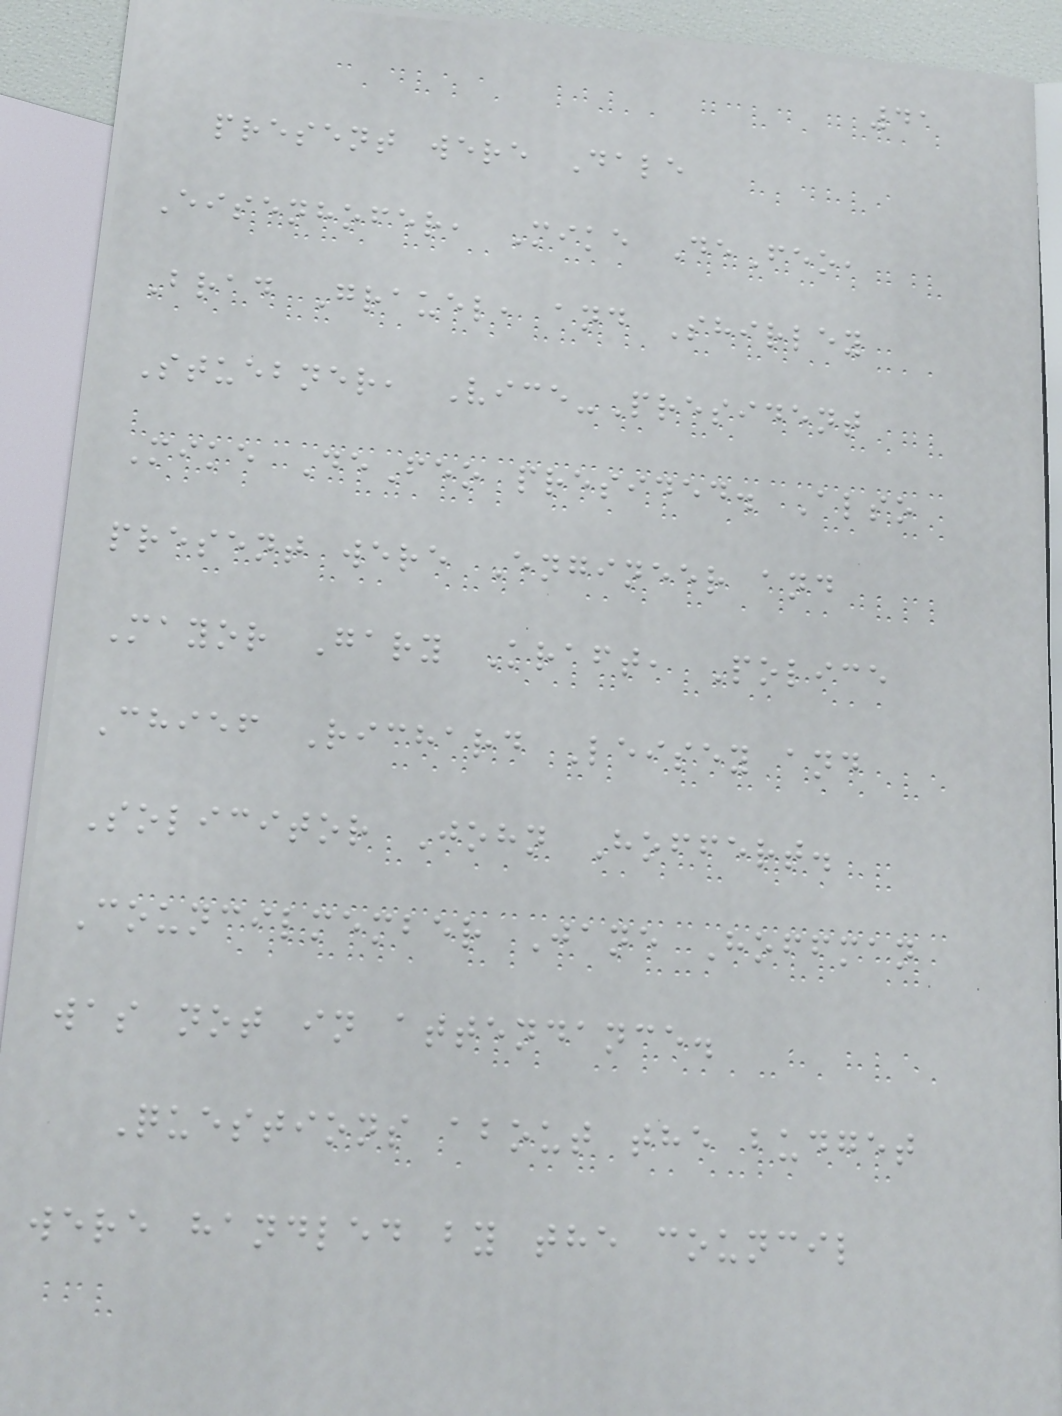41
present were Dale
Eisenhofer, Mike DeFeo,
Brad Grauel, and Shirley
Stuebner, Vice-President
Mike DeFeo presided. Also
present were Engineer and
Mayor Gary Kraft, Police
Chief Richard Leisey and
Solicitor John Hoffert.
Councilmember Jane Hoffman
was not in attendance.
Questions about the budget
were handled by the council
